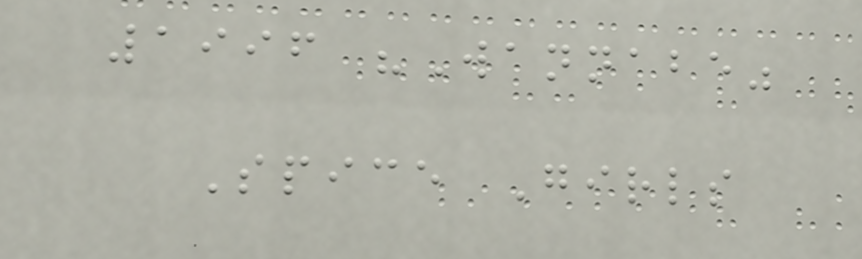1996 "Wannabe"
Spice Girls
